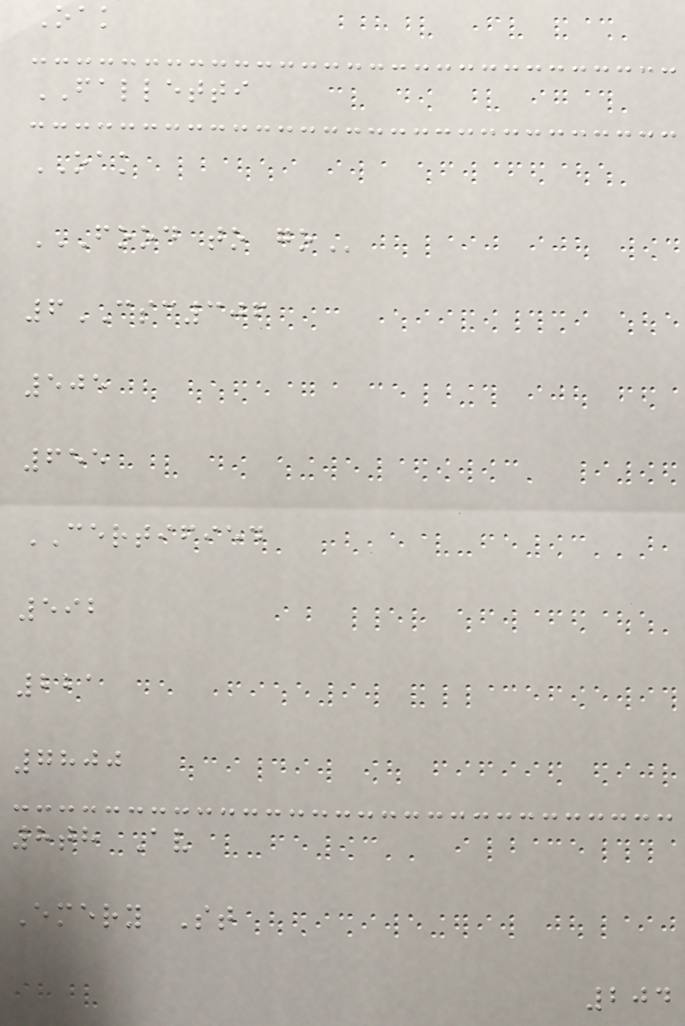Oak
FALLETTI
OAK
FOOD TO GO
6CSC306
505
655
CERTIFIED
592
221
7800
8th Av
Emery St
204
